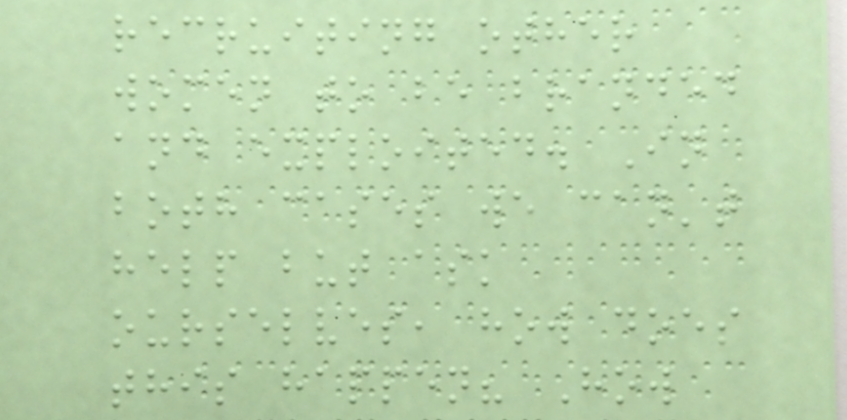recruiting other
women to be branded
and exploited. In
both cases we can't
help but ask
ourselves, how does
this happen? How
